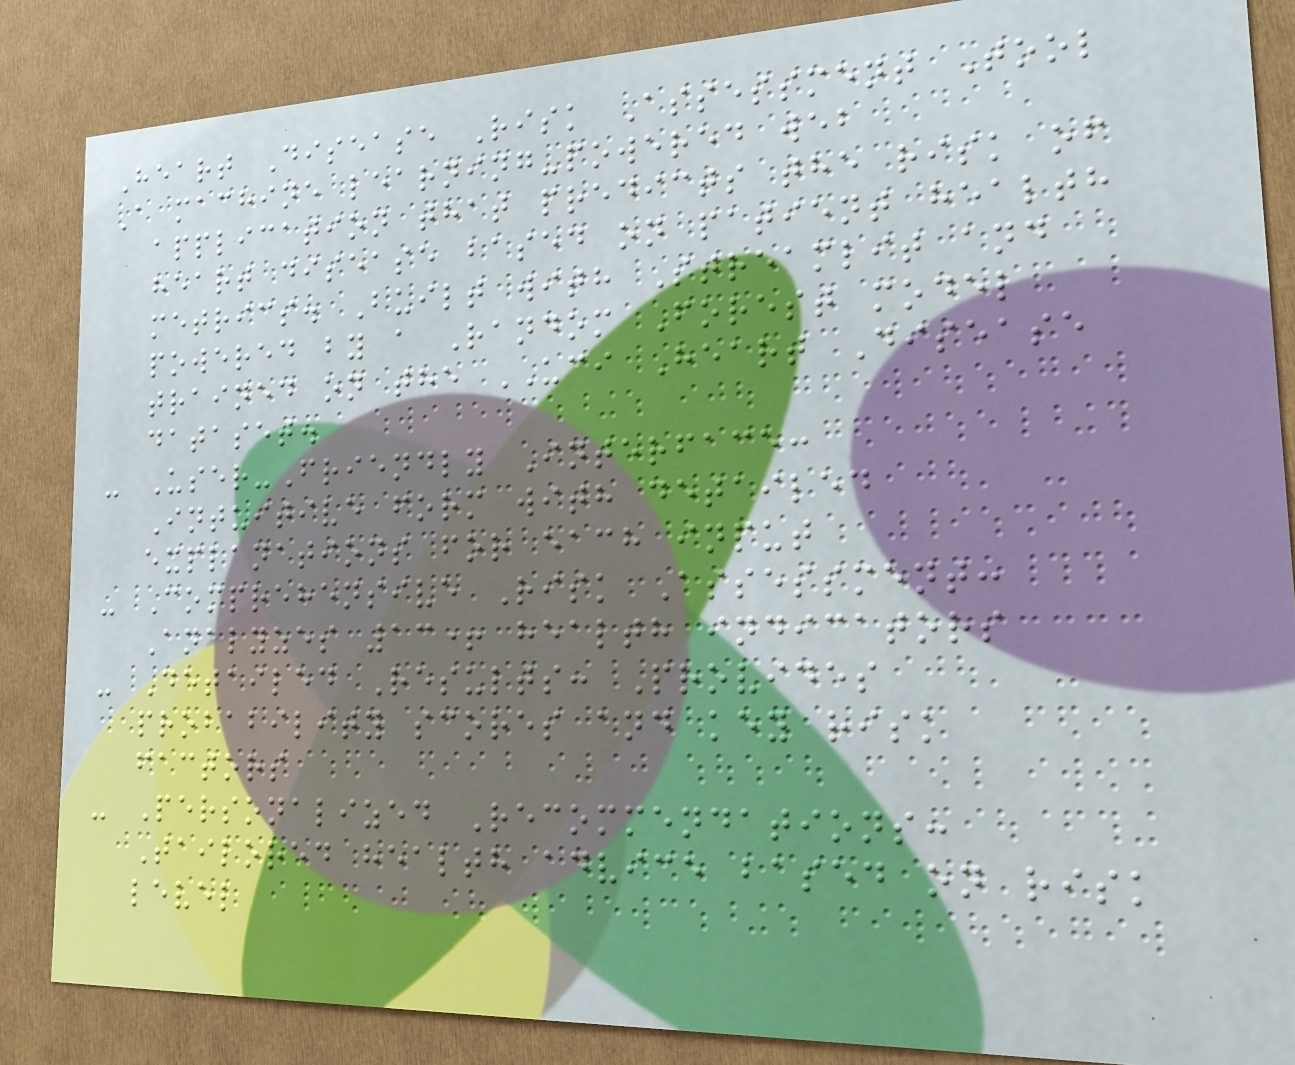Heart Disease Risk Assessment Tool
A machine learning-powered web
application that predicts the risk of
heart disease based on patient health
metrics. Built with Streamlit and
powered by a Random Forest model
trained on the UCI Heart Disease
dataset.
- User-Friendly Interface:
Intuitive form with detailed
explanations for each input
- Comprehensive Risk Assessment:
Analyzes 13+ health indicators
- Detailed Results: Provides
probability scores and key risk
factors
- Personalized Recommendations:
Tailored health advice based on risk
level
